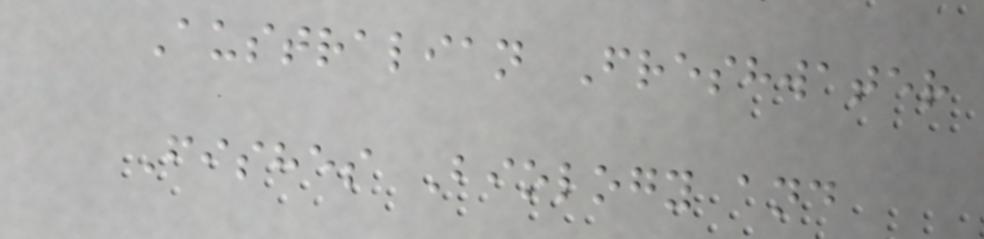Australian Freshwater
Fishes Biology and
